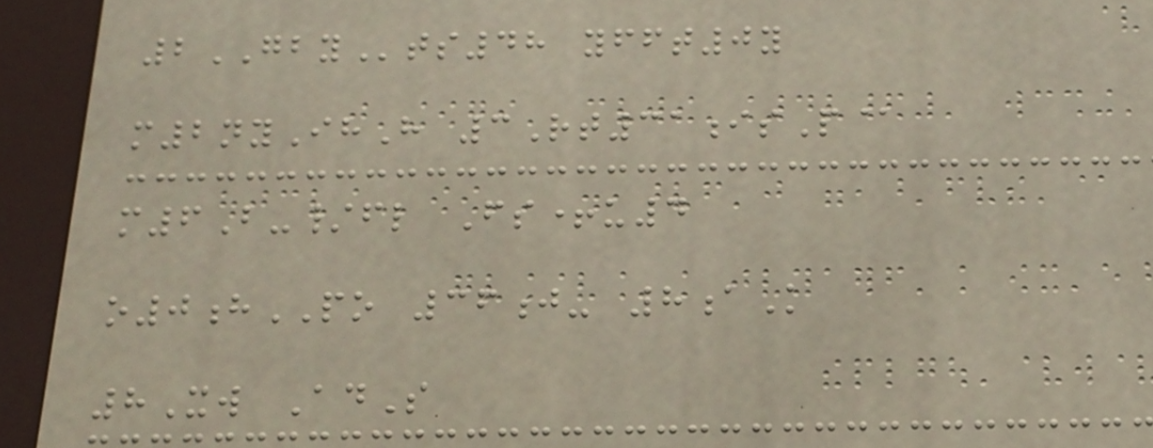2GBYts48 yfft0y
m2nyIhH 3Rt31isP@
m6B-/fl Fs+u4
o0hPO 36j- 8aK
8Xw AdS
